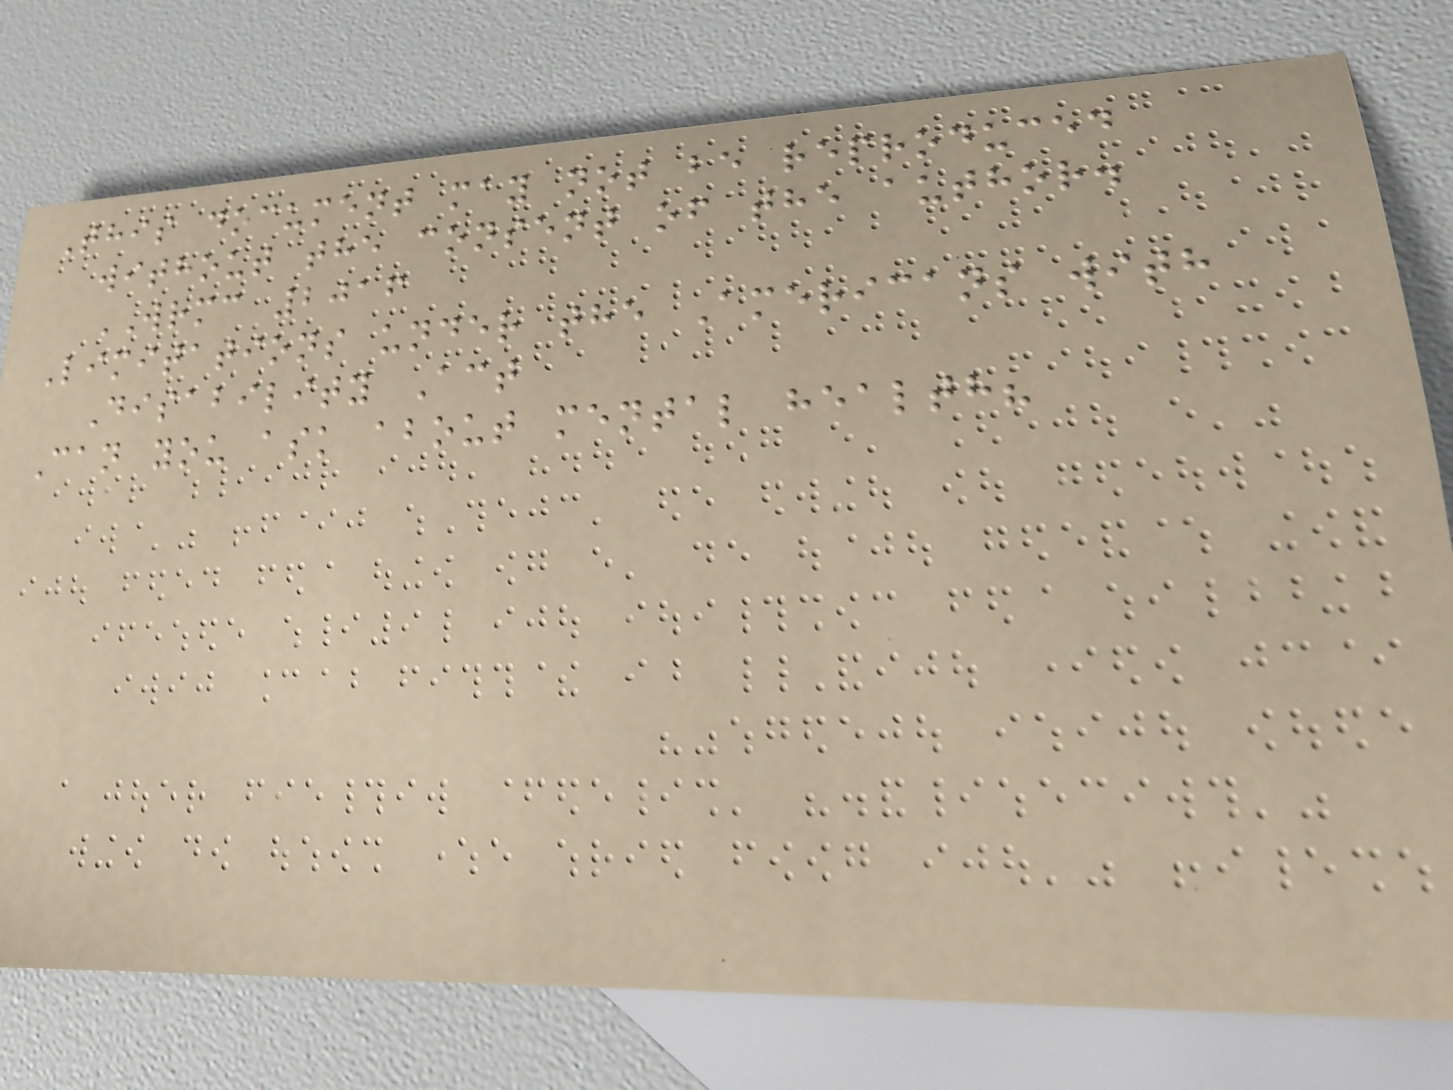This document may not be reproduced
without the consent of the author.
WRMC 2016
Limitations under the Americans with
Disability Act
Can you ask about mental health?
